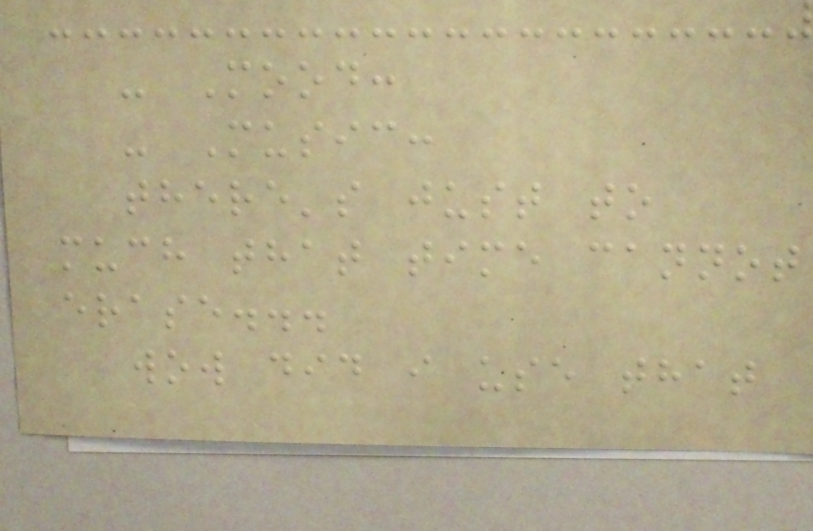- Mood:
- Music:
there's just to
much that time cannot
erase...
wow did i use that
